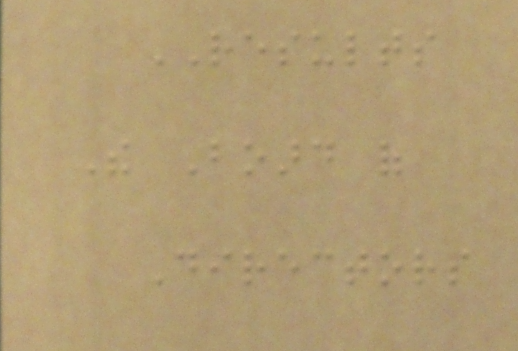RESULTS
The Board of
Directors
